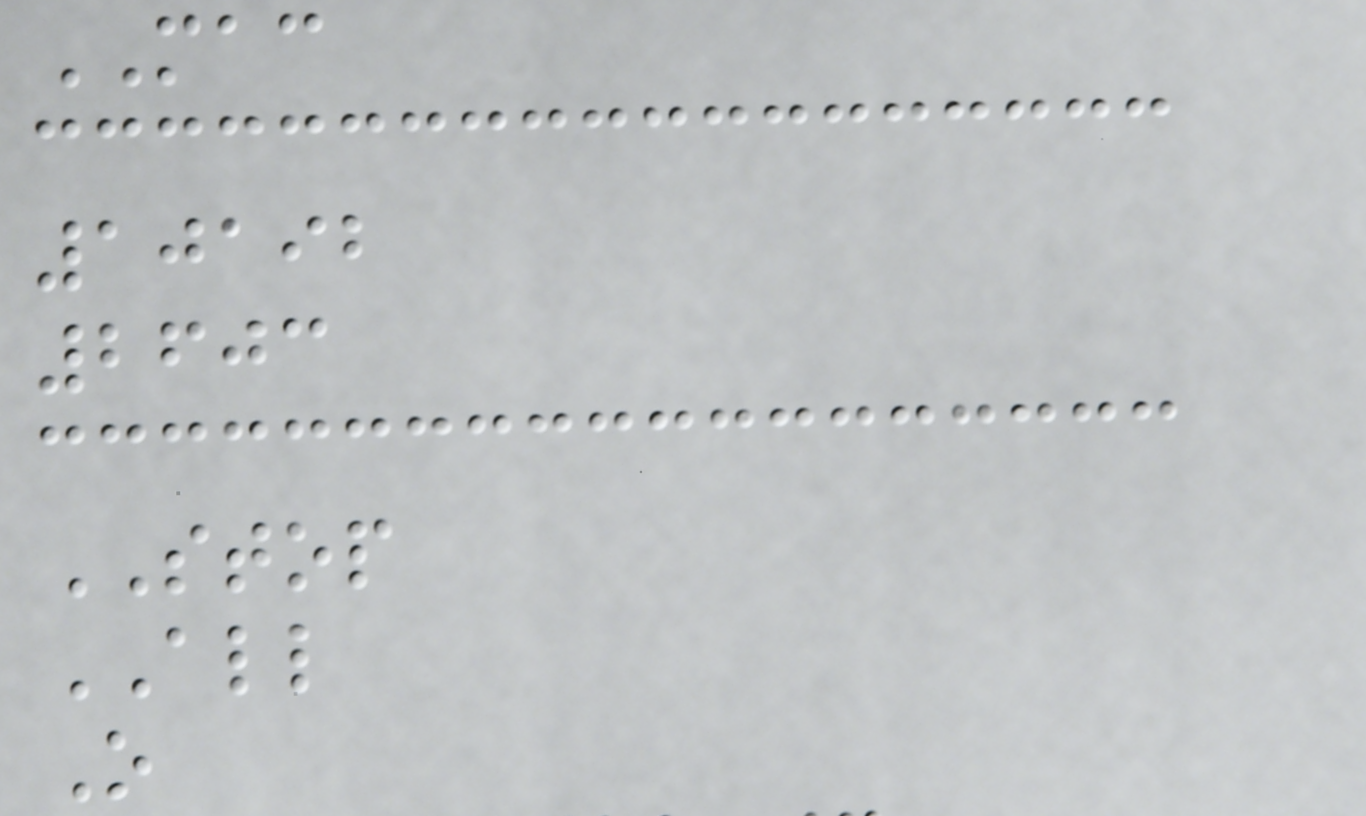MAC
10192
2603
STOP
ALL
O
